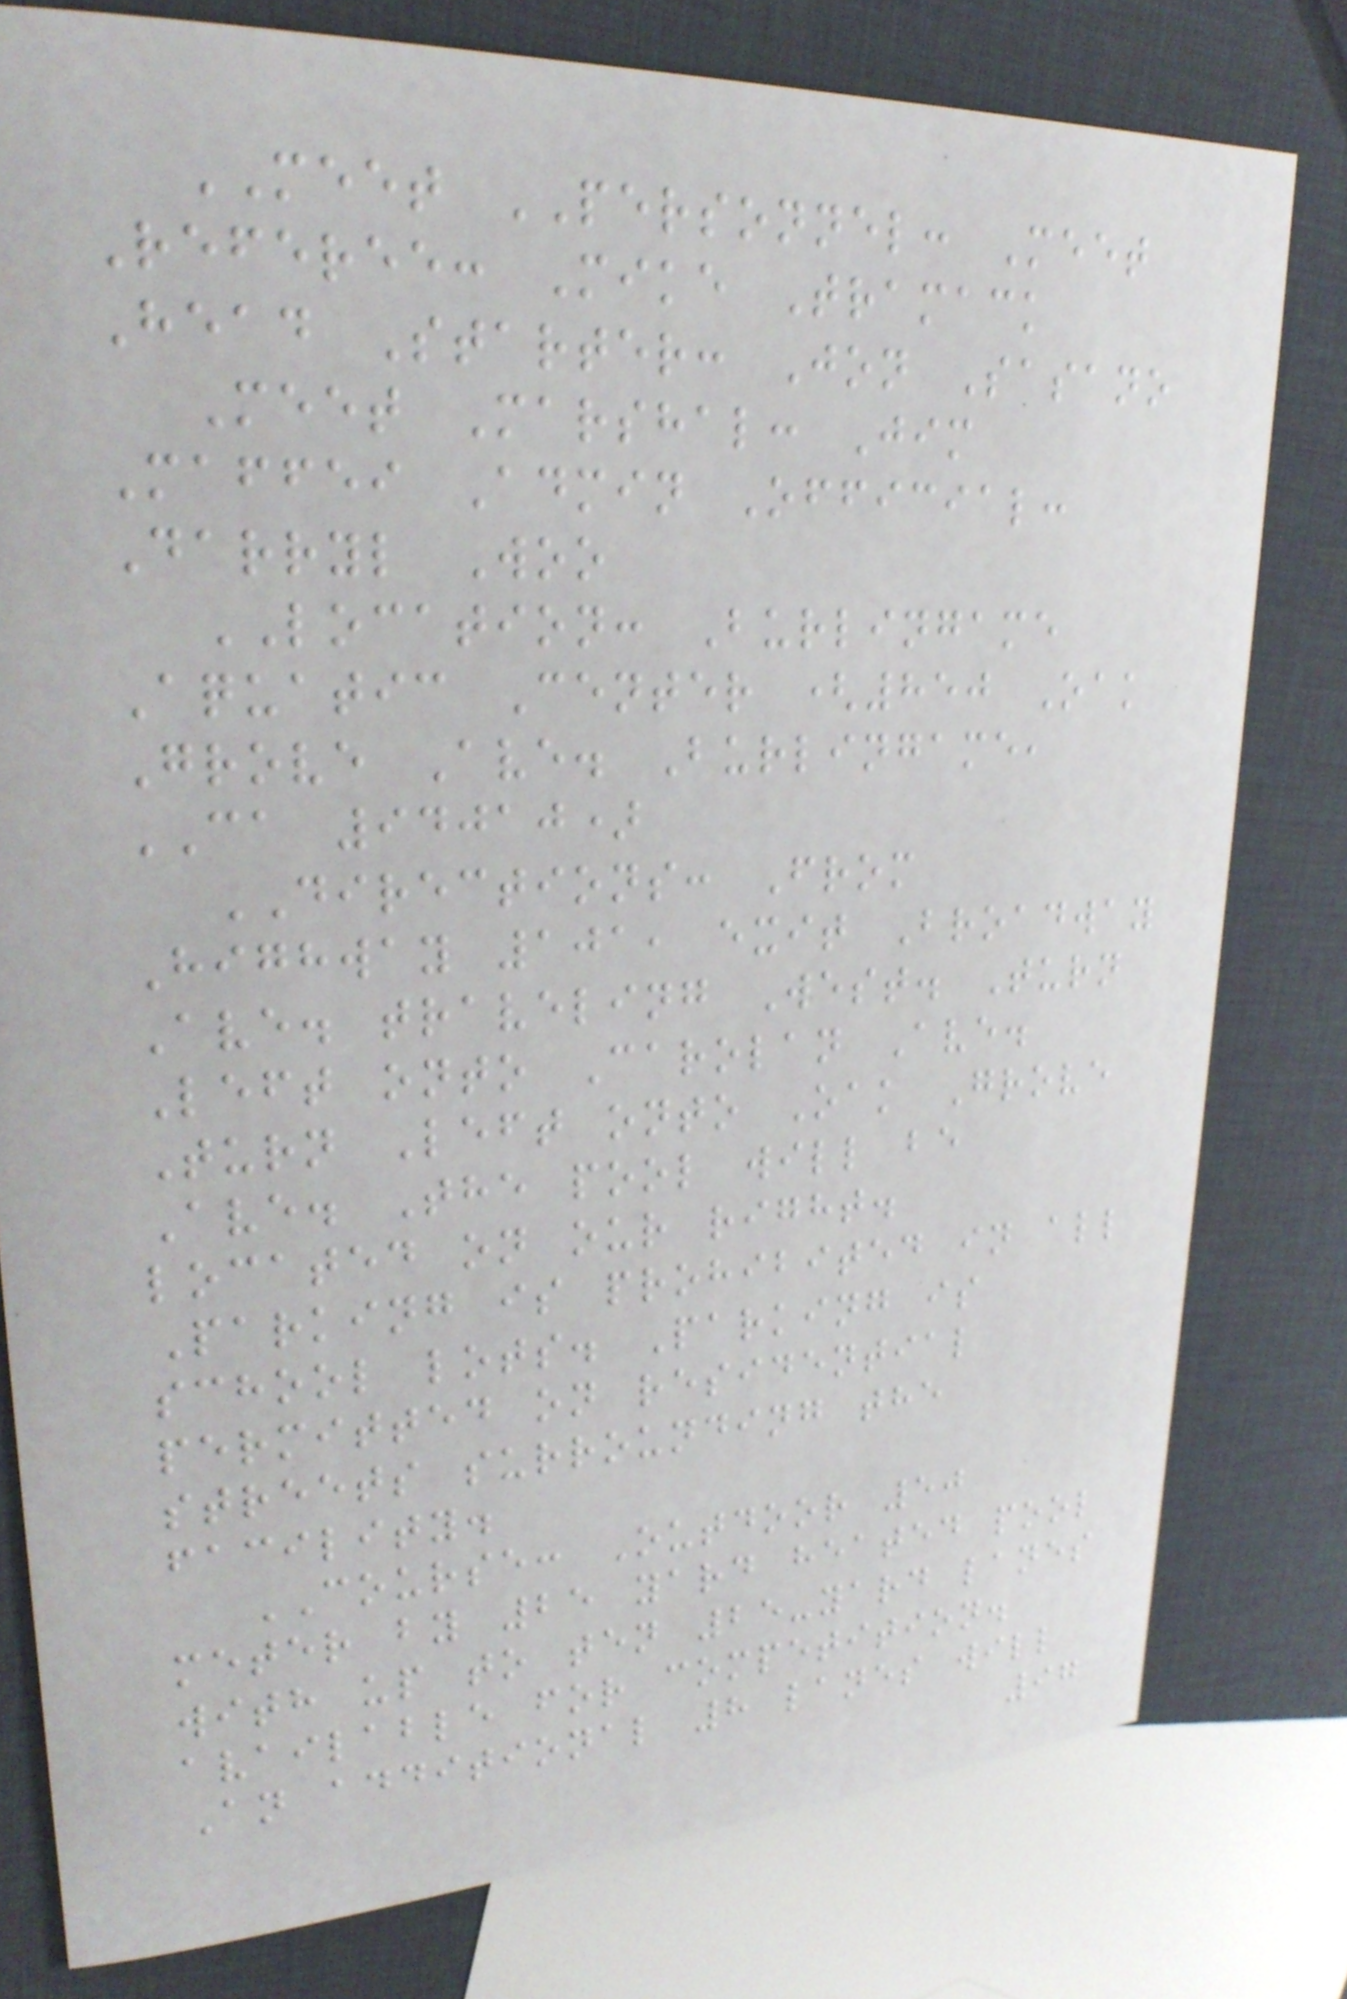MEET PERSONNEL: Meet
Referee: Mike Tramack
Head Starter: Jon Sasano
Meet Marshal: Jim
Maffei Admin Official:
Darryl Woo
LOCATION: Burlingame
Aquatic Center (850 Oak
Grove Ave. Burlingame,
CA 94010)
DIRECTIONS: From
Highway 101, exit Broadway
Ave. traveling West. Turn
Left onto Carolan Ave.
Turn Left onto Oak Grove
Ave. The pool will be
located on our right.
Parking is prohibited in all
school lots. Parking is
permitted on residential
streets surrounding the
facility.
COURSE: Outdoor 50
meter by 25 yard heated pool
with up to ten 25-yard lanes
available for competition.
An additional 8 lanes will
97
